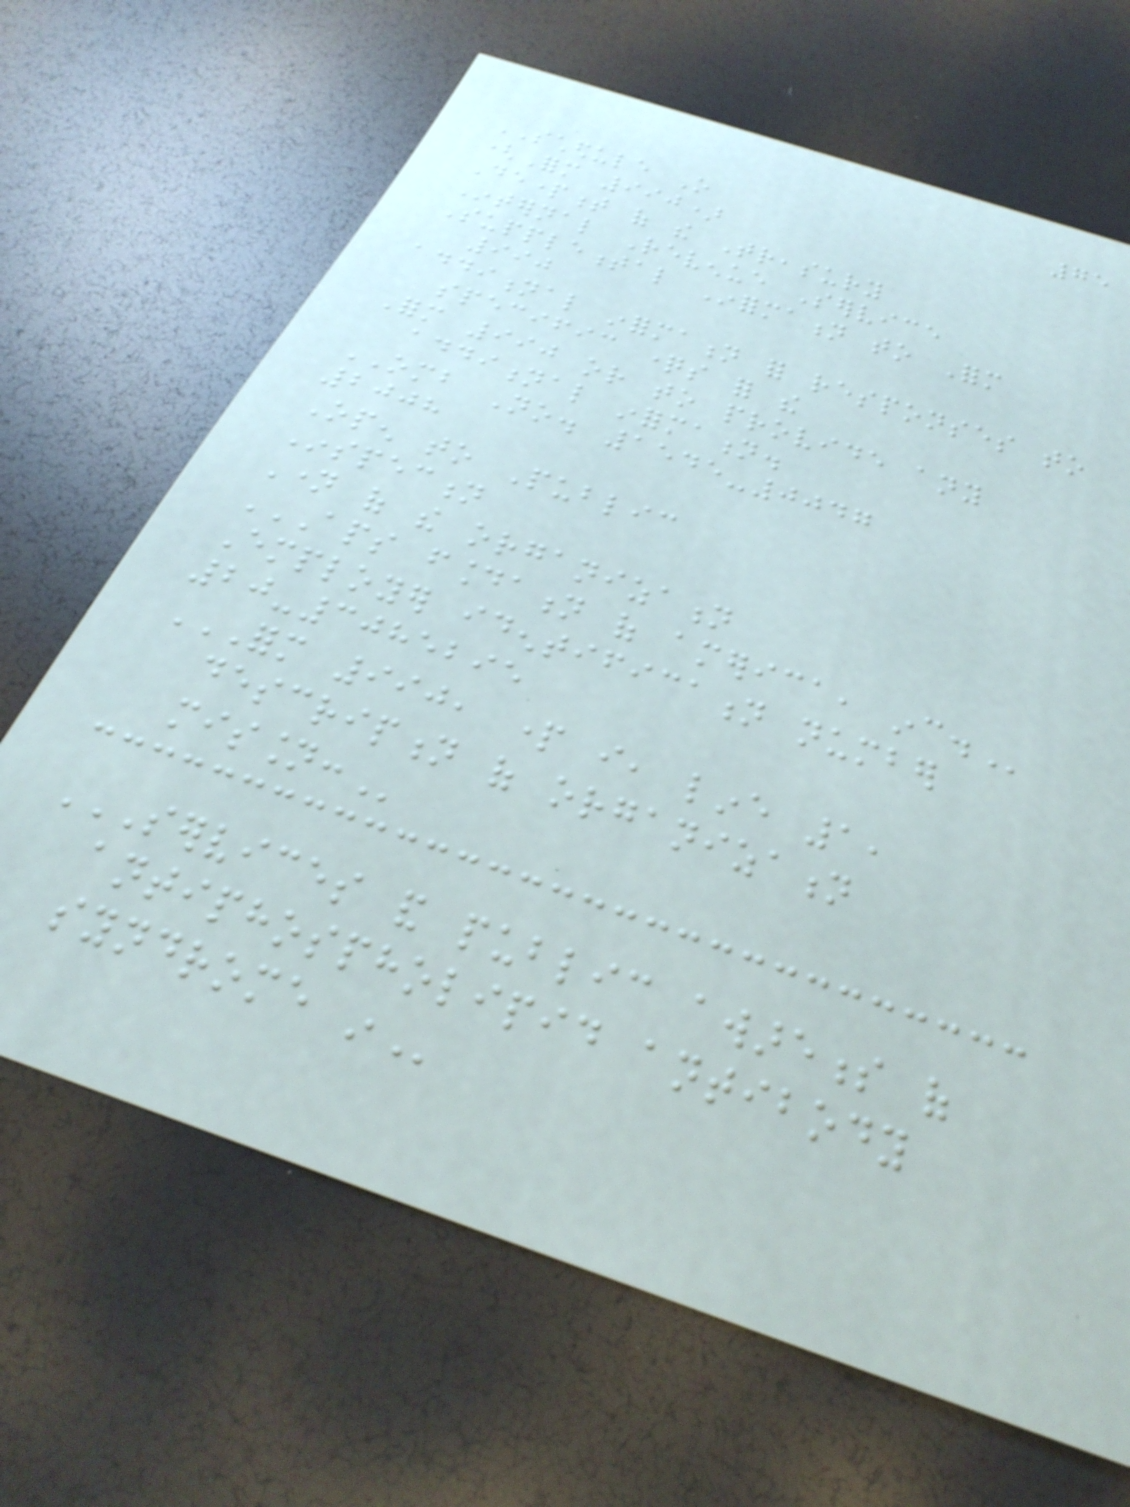75
SCHEDULE O
(Form 990)
Department of the Treasury
Internal Revenue Service
Supplemental Information to Form
990
additional information for responses to
specific questions for the
Form 990 or to provide any
additional information.
OMB No. 1545-0047
2008
Open to Public
Inspection
Name of the organization
APS FOUNDATION OF AMERICA, INC.
Employer identification number
20-3085295
FORM 990, PART I, LINE 1,
DESCRIPTION OF ORGANIZATION
MISSION:
SERVICES AND PUBLIC AWARENESS OF
ANTIPHOSPHOLIPID ANTIBODY
SYNDROME IN
